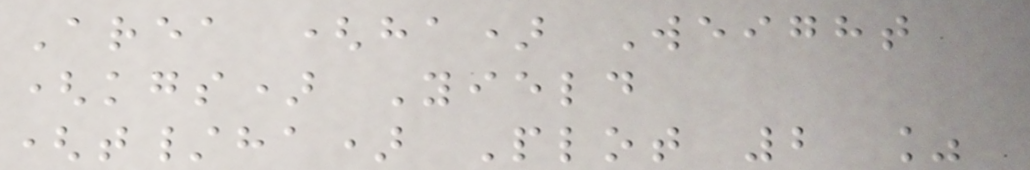Area (ha) Weight
(kgs) Yield
(t/ha) Plot 2 %
